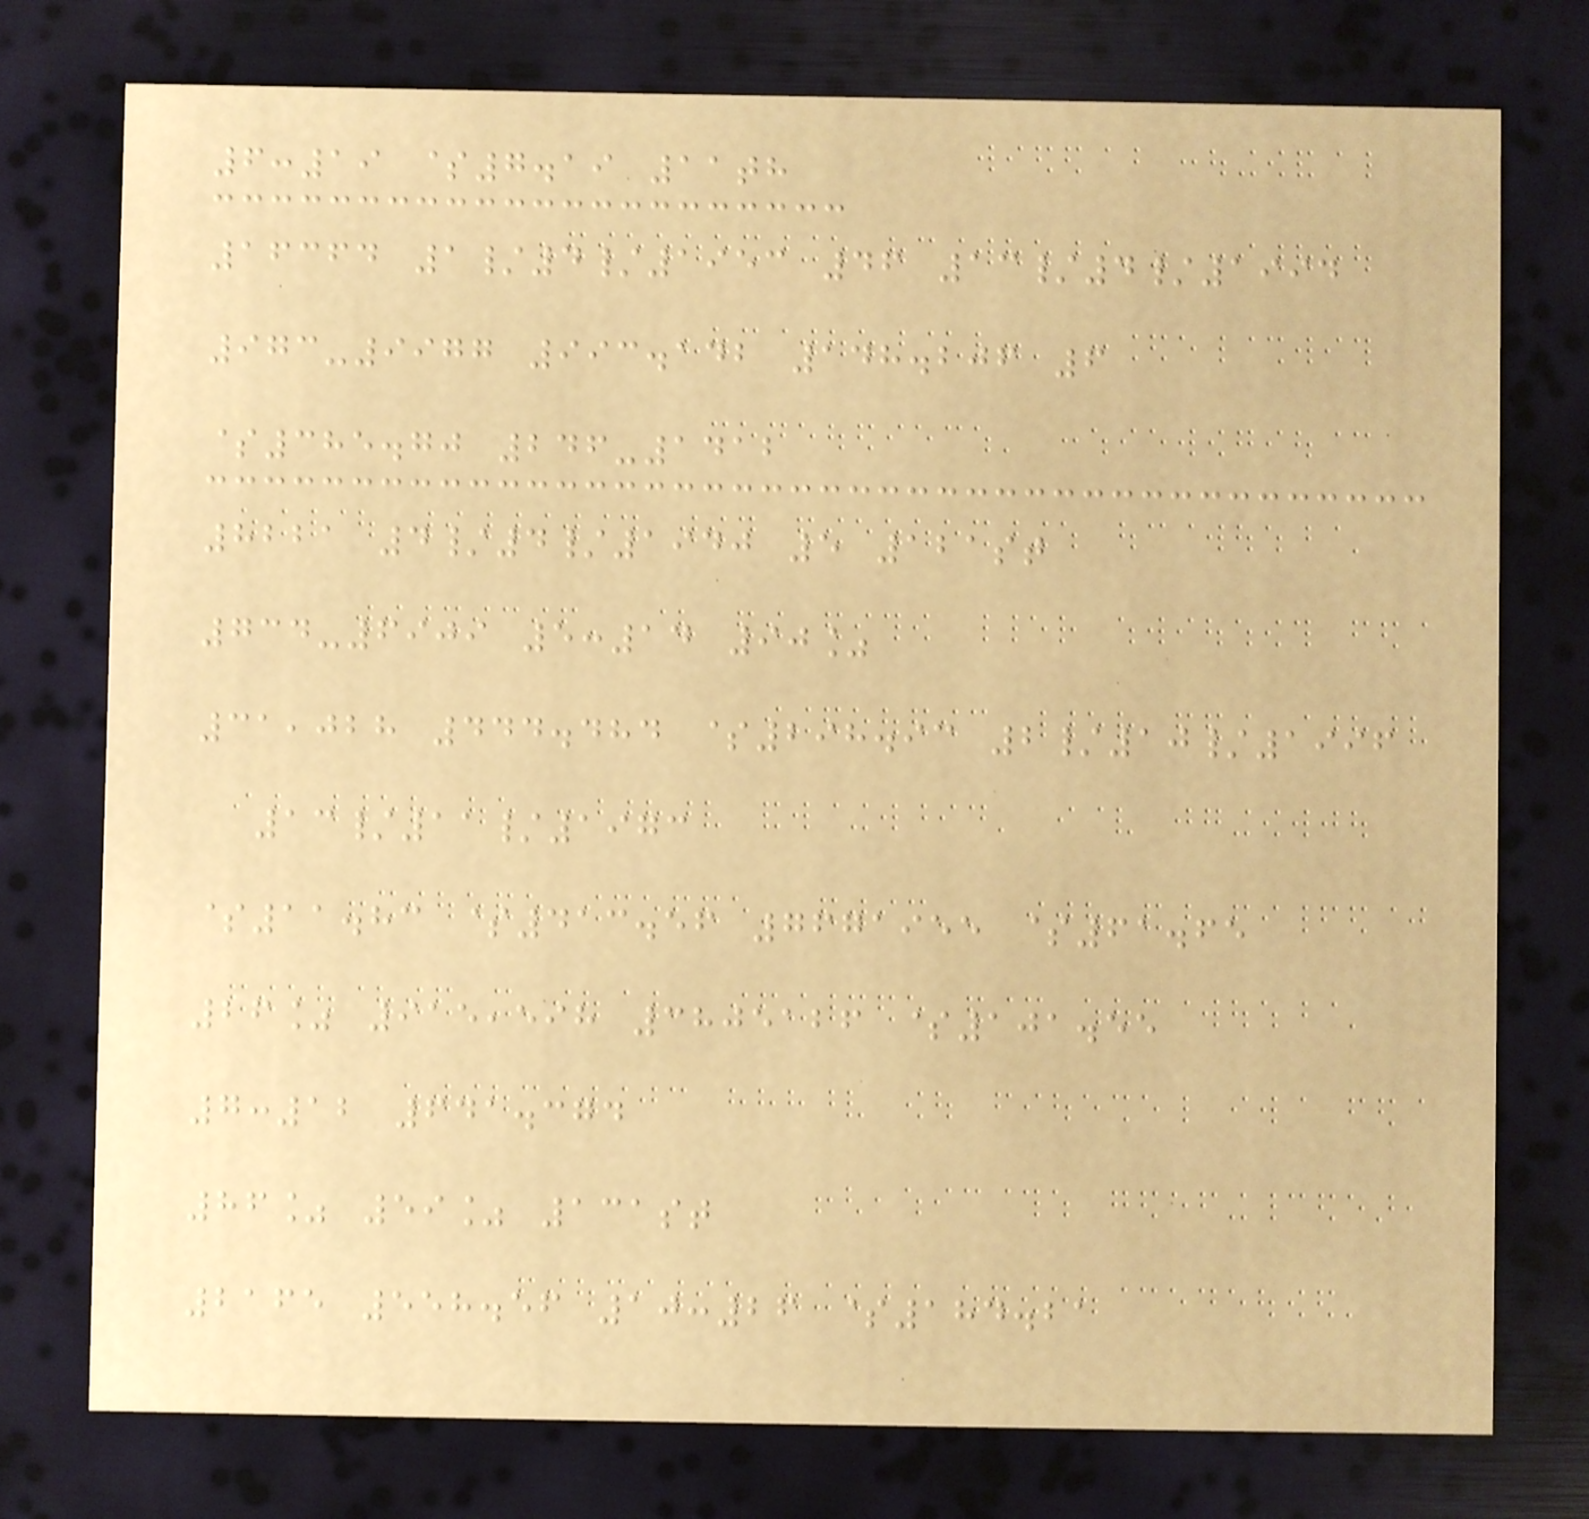6:19 $7.19 11th
16364 1/4/1953 46 13/4/1994
973-9977 993.142 148.206 6
$385.70 246-1412
8221 4/4/1940 5 121st
734-6909 5:14 90%
31,028 444.484 $298.93 2/10/1996
13/11/1973
$11.83 $413.56 7671955 $61.65
26% 915,598 3805126 $101.55
7:12 641.374
86% 59% 131st
2165 558.56 10:26 $184.21
